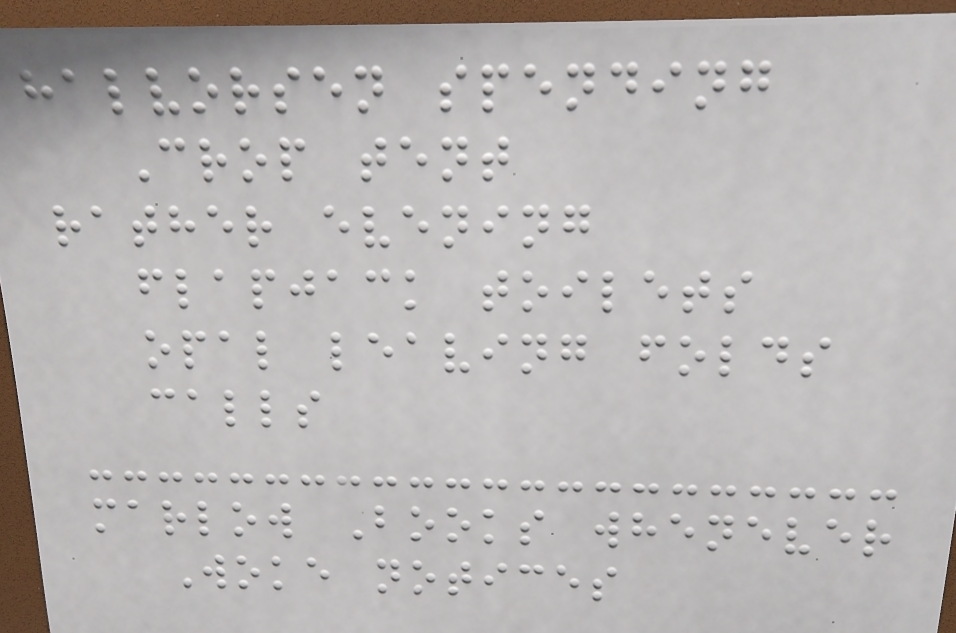halvorsen spending
Crop tent
rather evening
flapjack toilets
opal leaving folds
calls
marlow Books whenever
Woke notices
